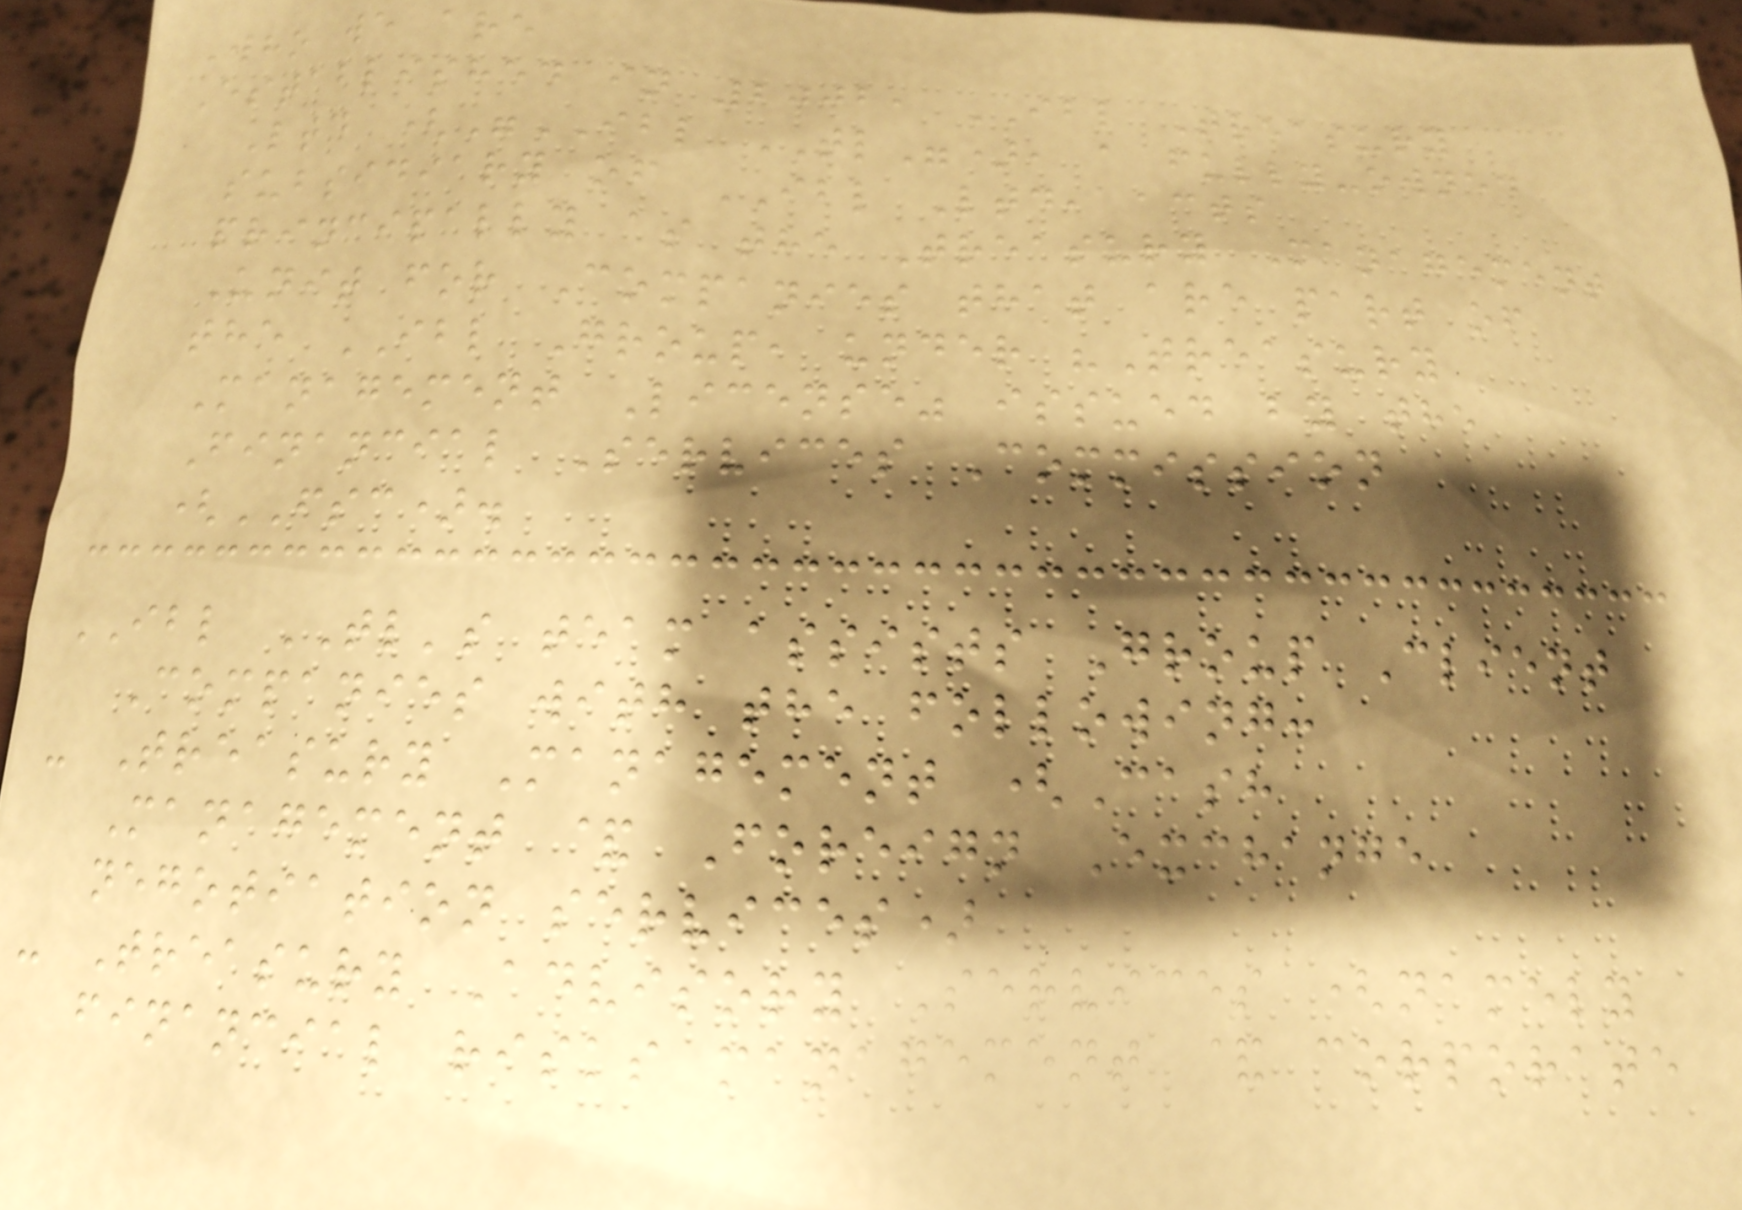Who we are
Established in 2002, IBL Treasury
Ltd ("IBL TL"), a fully-owned
subsidiary of IBL Ltd, acts
principally as the Treasury Management
Unit for Companies that are part of
the IBL Group, under "Treasury
Management License" issued by the
Financial Services Commission
(FSC).
IBL TL's team assists Group Client
Companies with the following:
- Treasury Management (Cash
Management & Foreign Exchange
negotiation services)
- Treasury Advisory Services (namely
financial risks management & corporate
